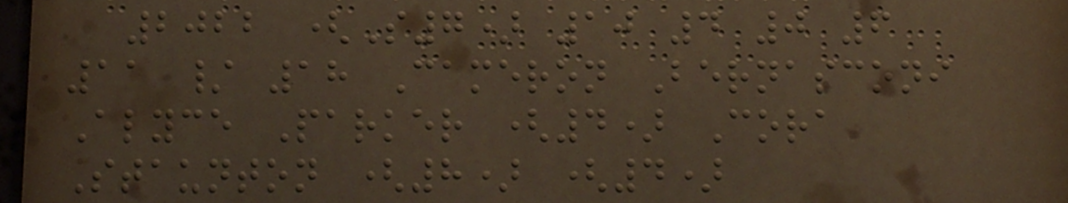2022 (S7) 10 4 0 6
11 / 18 Cameron Bernasconi
Alyce Parker (4) Cora
Staunton (8) (4)
